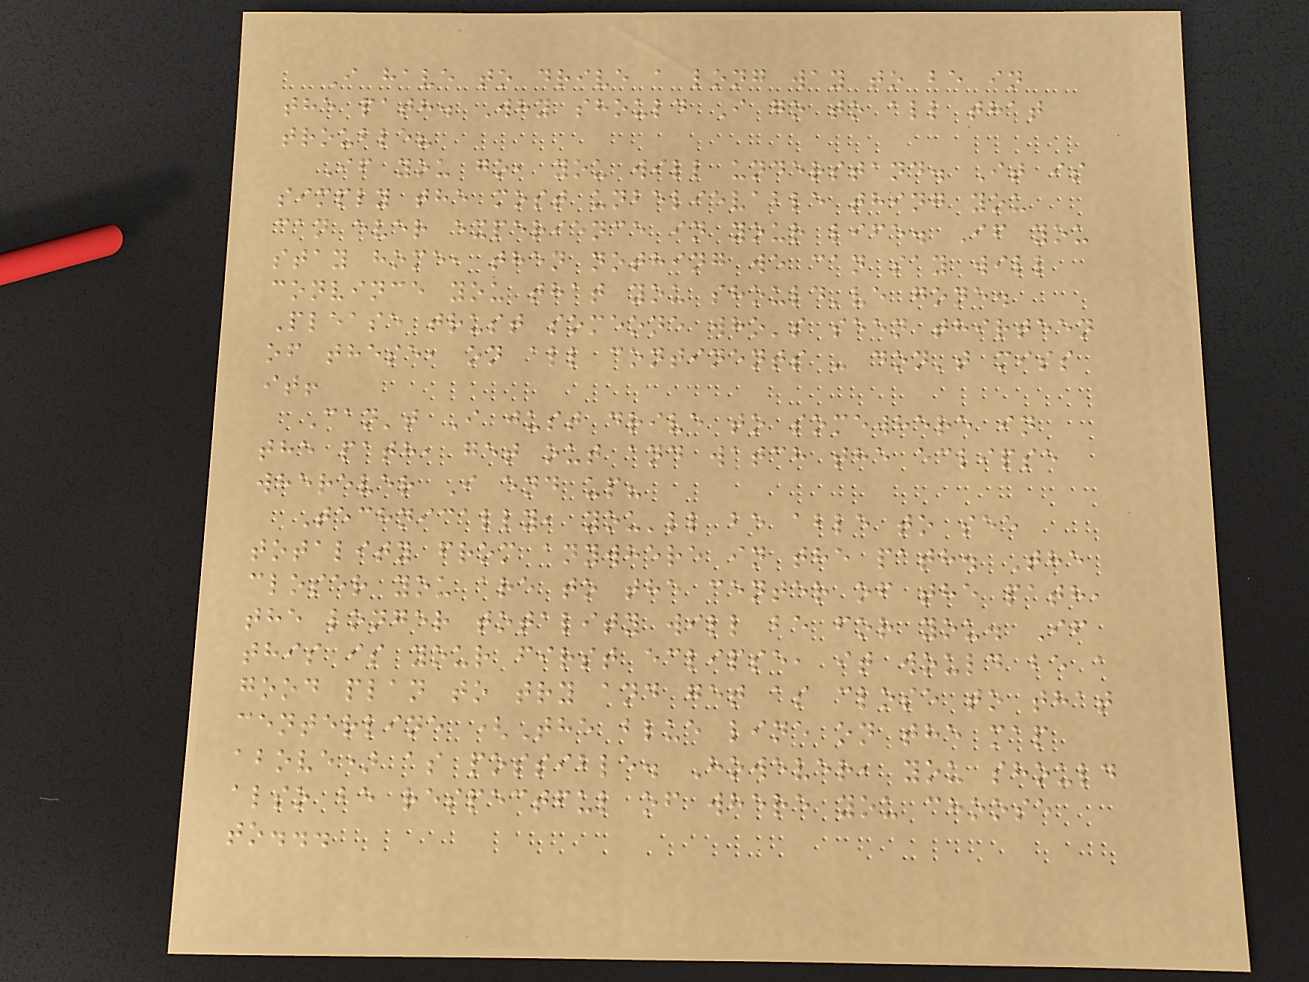I have to drive a long way to be in
the path. Why should I go to all that
trouble?
If you go, you will understand. It is
simply the most unbelievable thing you
can ever experience in your life. If you
stay home, then nothing we can say will
convince you that you should've gone.
Please trust someone who's seen thirteen
of these, on all continents - don't miss
it!
Can't I just drive to somewhere in
the path, get out and watch the eclipse
wherever I end up?
Technically, you'll be able to see
totality from anywhere in the path. The
closer you are to the center of the path,
the longer totality will be for you. If
this is your first eclipse, it would be a
good plan to try and get as close to that
centerline (The blue line on the map
above) as possible. However, you should
also be respectful of where you choose
to...
